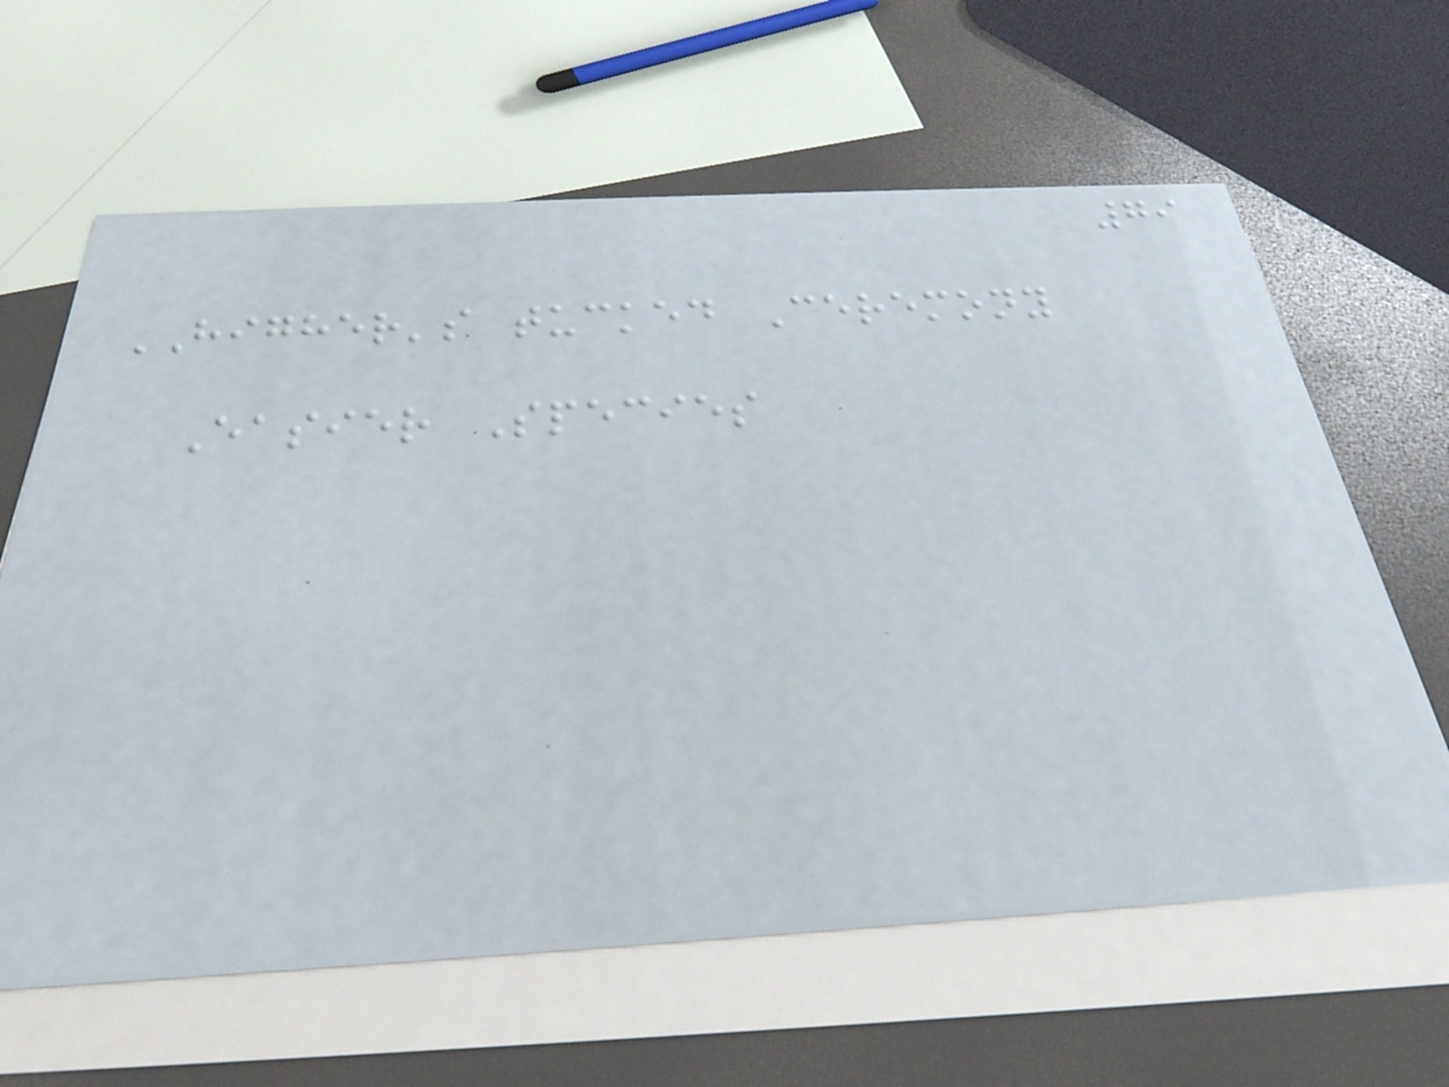79
HIGHER's tucked Ceremony
Easier Species
